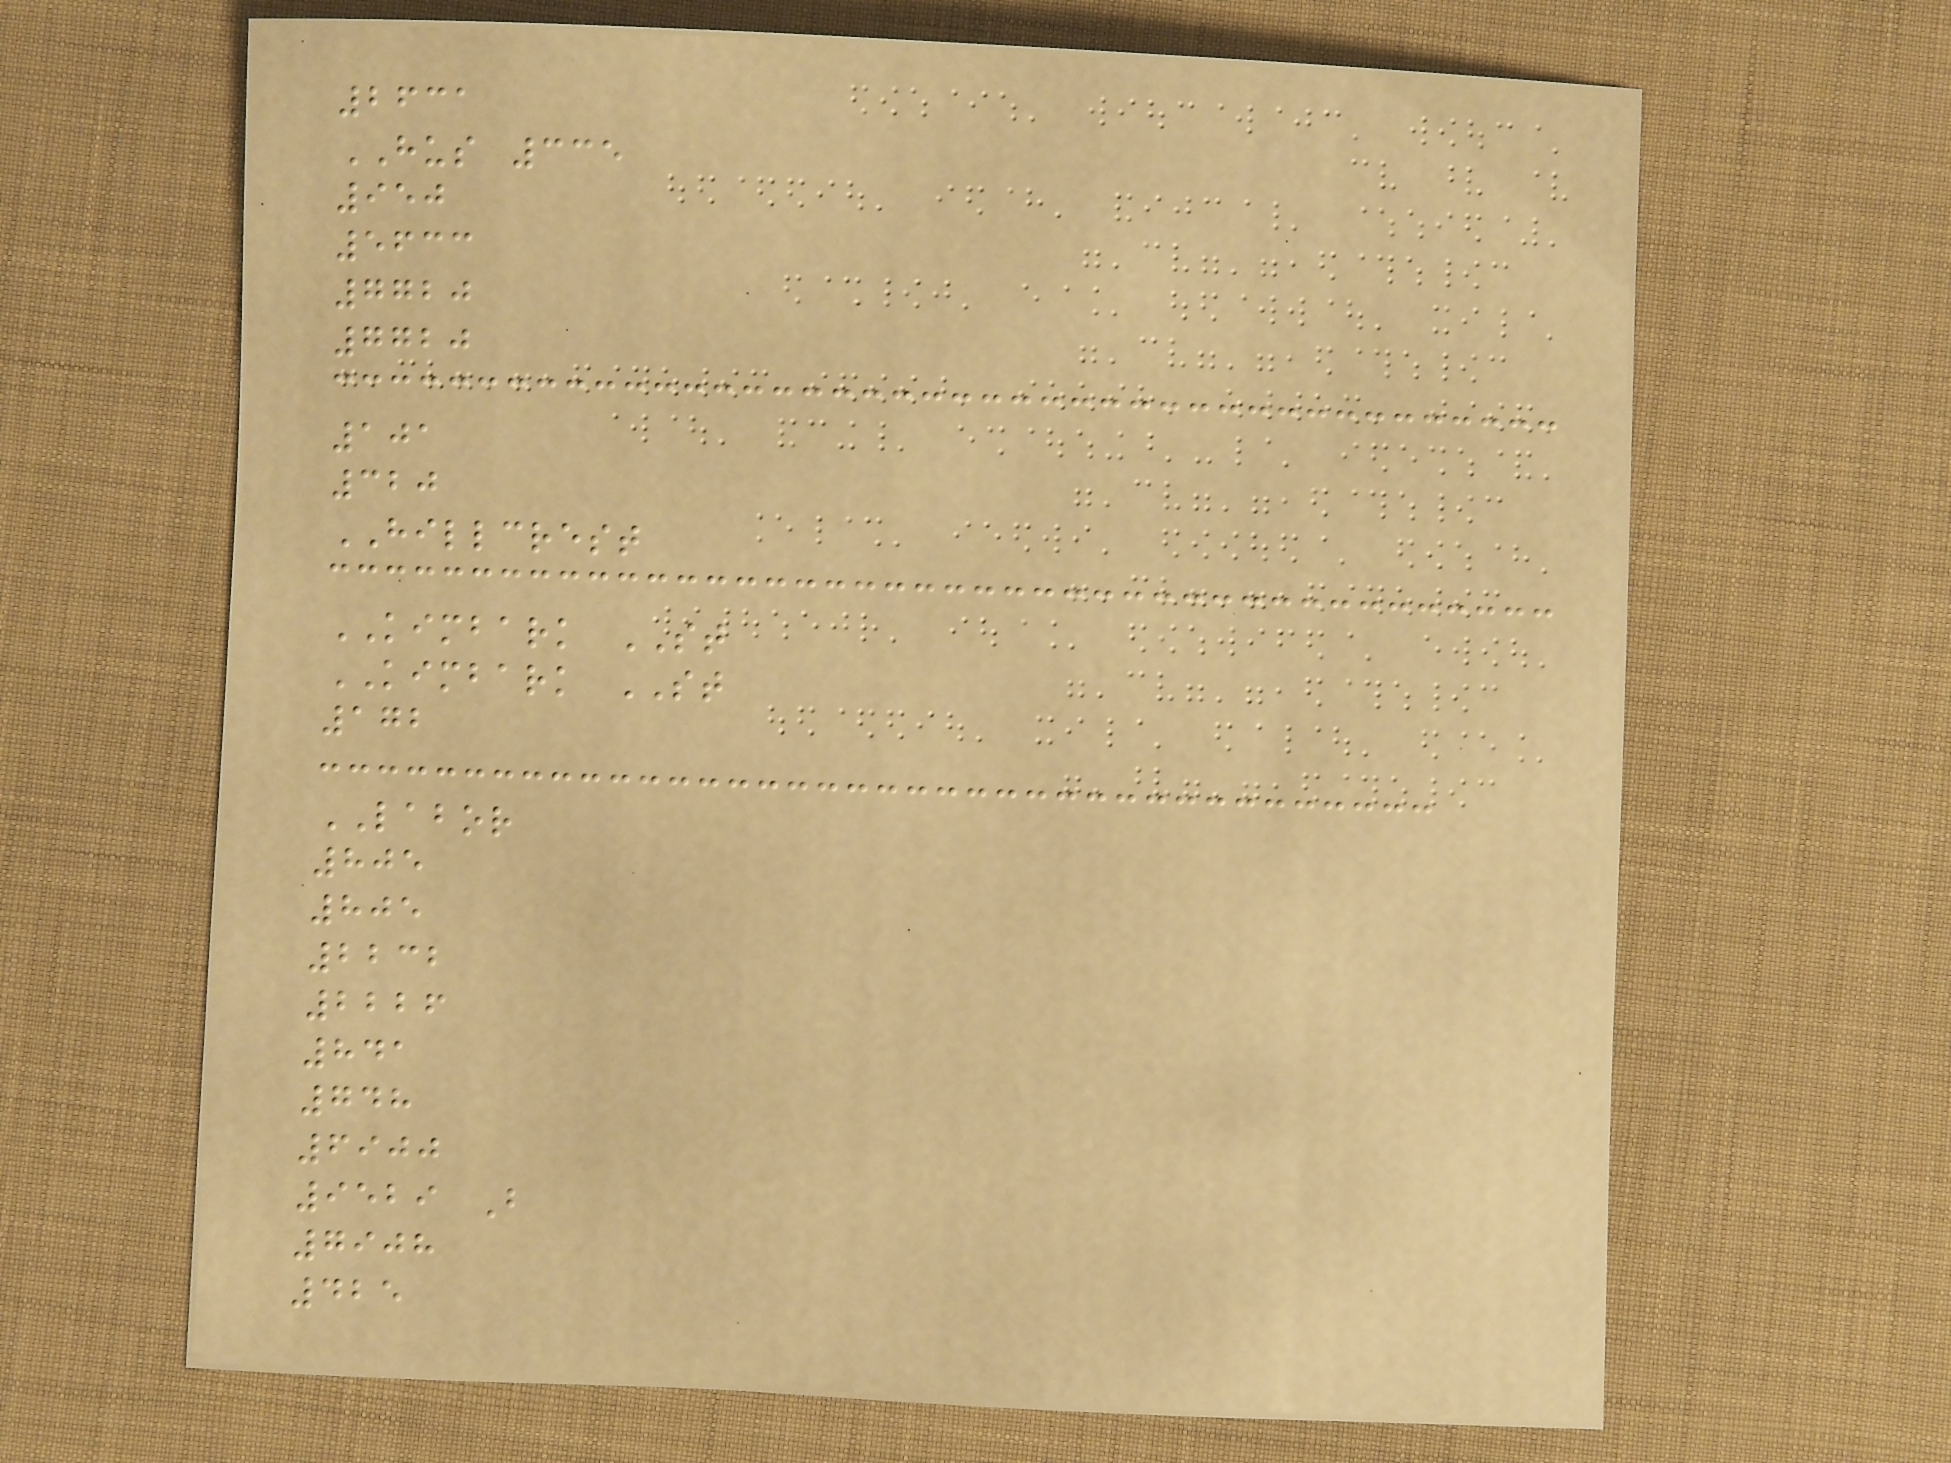2631
HUS 335
950
5633
7720
7720
101
320
HILLCREST
KIMBARK ST
KIMBARK ST
172
LABOR
805
805
2232
2226
841
748
6900
9529 B
7908
425
